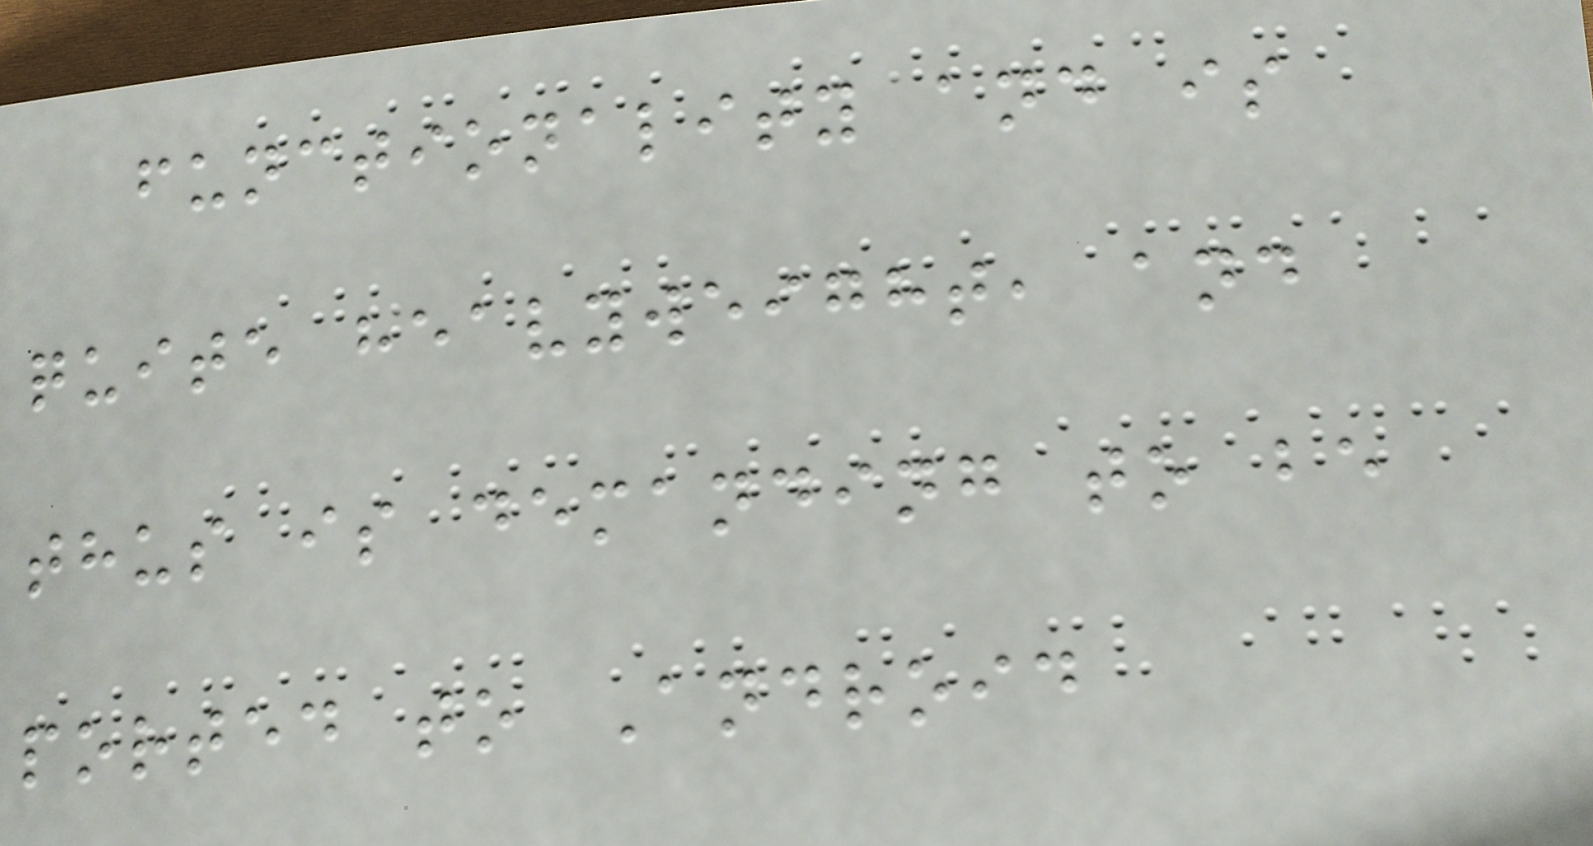functionality and is
quite heavyweight, and
thus is demanding to be
ported to Android
